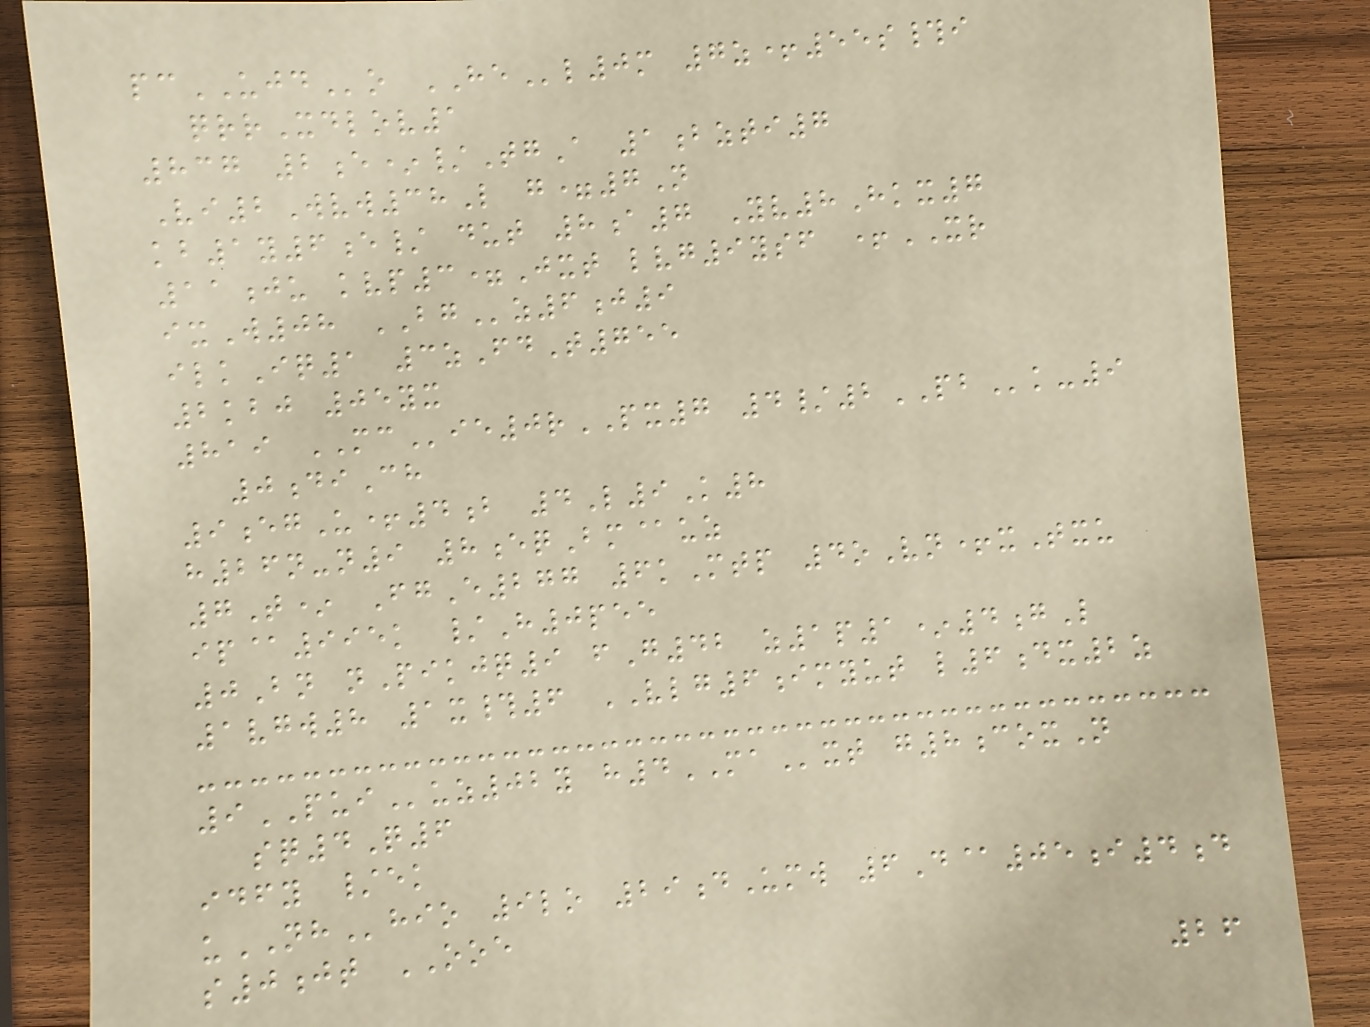pcUJDo HEl0m 7z+55s#i
qrrXdlov1
837 2e*/TgA 1bzti7
Vi2Wvw38L g=7N
kb1y6e/ dut 8a7 Yv8Hkx7
11ju kvp3=Jxt lvg9ysf +XR
ixW08 BGz6j9
ilkIq1 3zFdT755
2kbj 05yx
819 MCie0rPX7 4/2PBk-9
0diCh
9egU+4b 4L9K8
h26n-n9 8eqBm@uz
7T* FgE277 6kMtp 4oVn+xTxu
ip@995k /H0pee
0Bn nPikjq9 fG42 z1p1*4gL
1vgw8 1x#6 VLG6imyut l6dx2z
9PUIuz02y h4MAxt g8coxN
sq4Q6
idfy /ek
uNHhio 9lo 29dUmw 6D@05i4d
s0jt OOE
26
